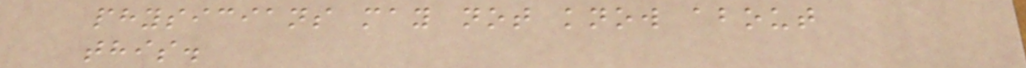physicians may not know about
this.
